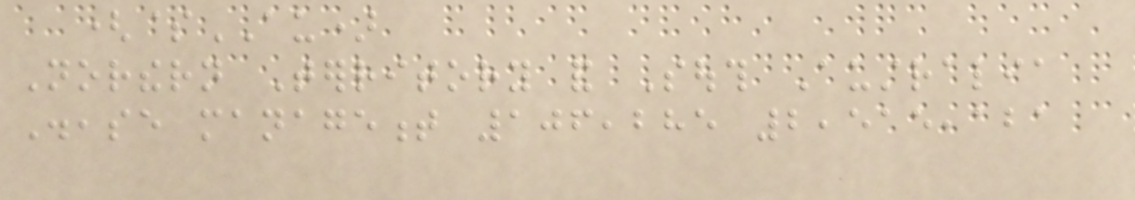($AU)
Northern Territory and South Australia
Disease management 106,285 2,515,121
